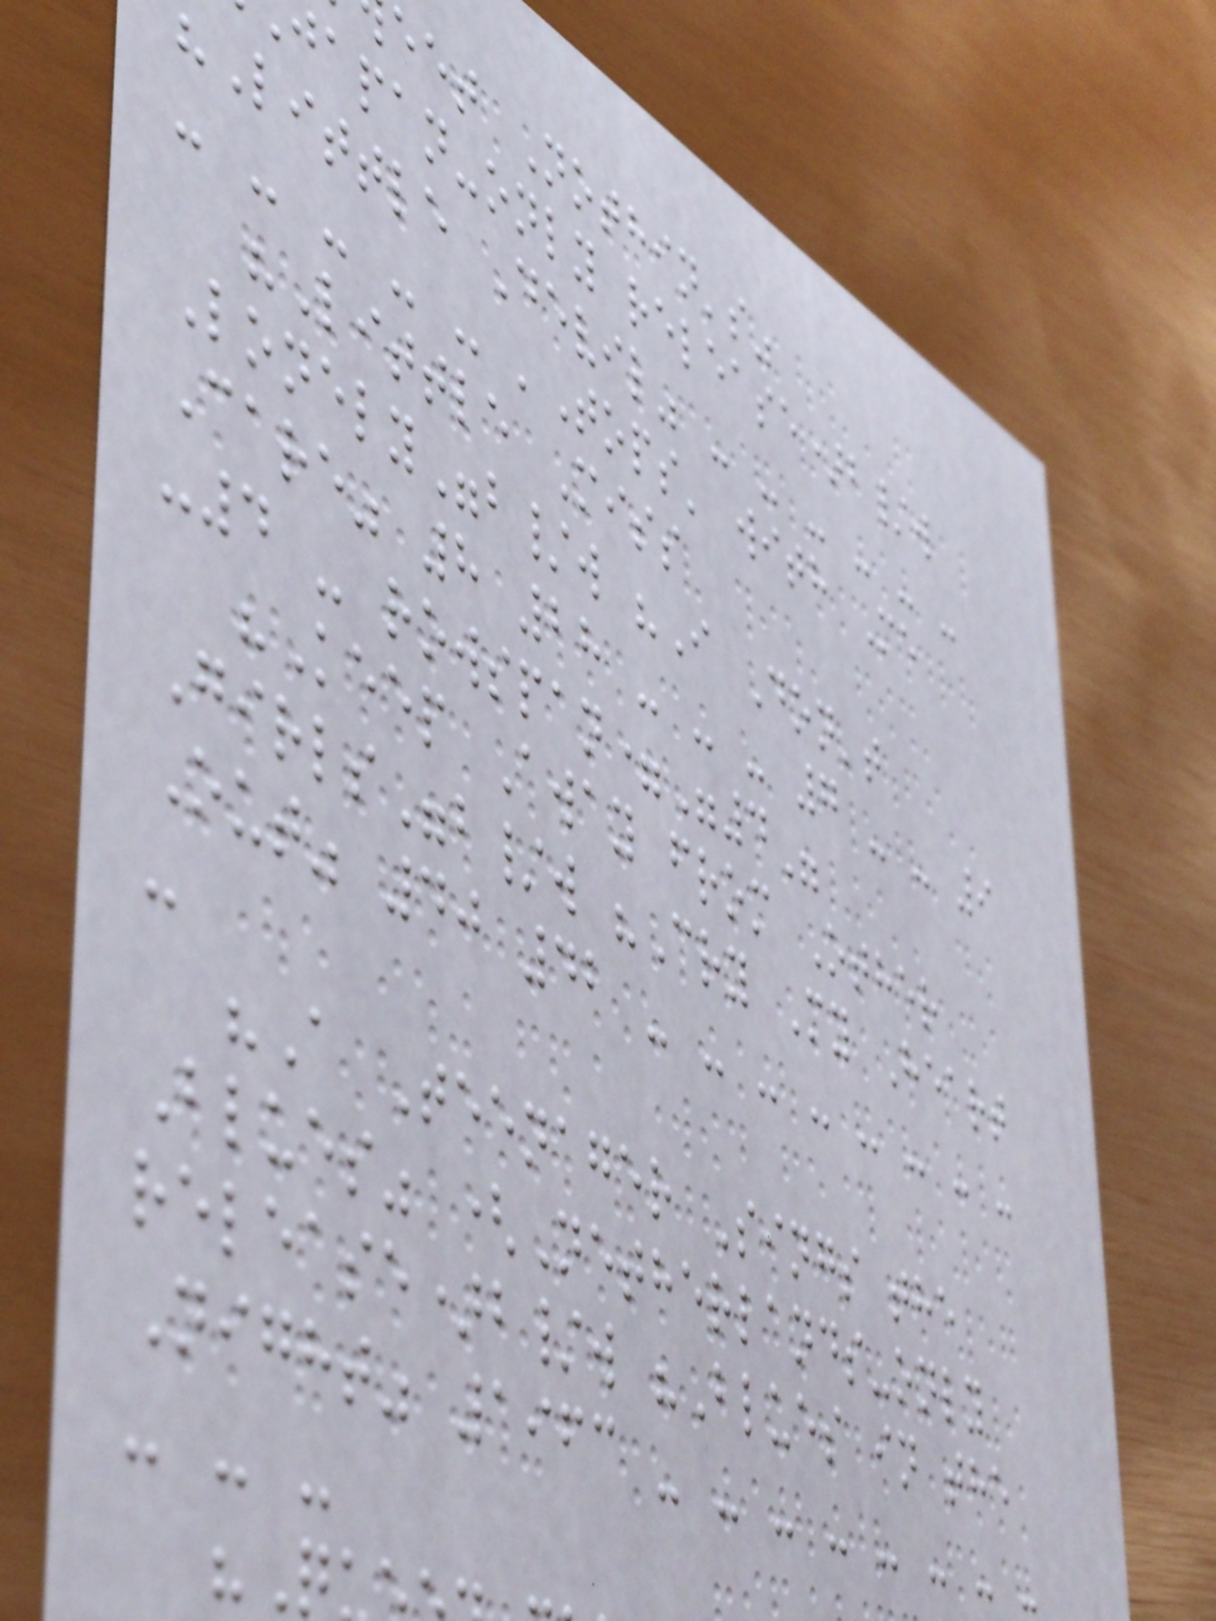eet Nothin's"
apan-only release)b/w
Little Devil" - - - - - -
- - - - - 'Tops' with Me
"Little Miss
Lonely"b/w "I Don't
Care" 8 28 - - - 7 - - 9
-4 - rowspan="4"
"Keep Away from Other
Girls"b/w "Cry My Heart
Out" 40 42 - - - - - - - -
-
"A Teenager Sings the
Blues" (Netherlands-only
release)b/w "Blues in the
Night" 1963 - - - - - - - -
- - -
